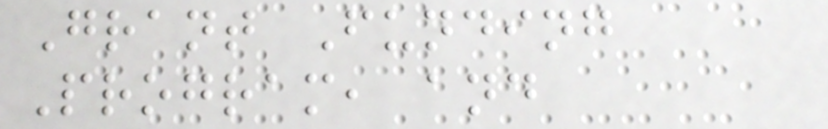Grant Funding
Program, and
